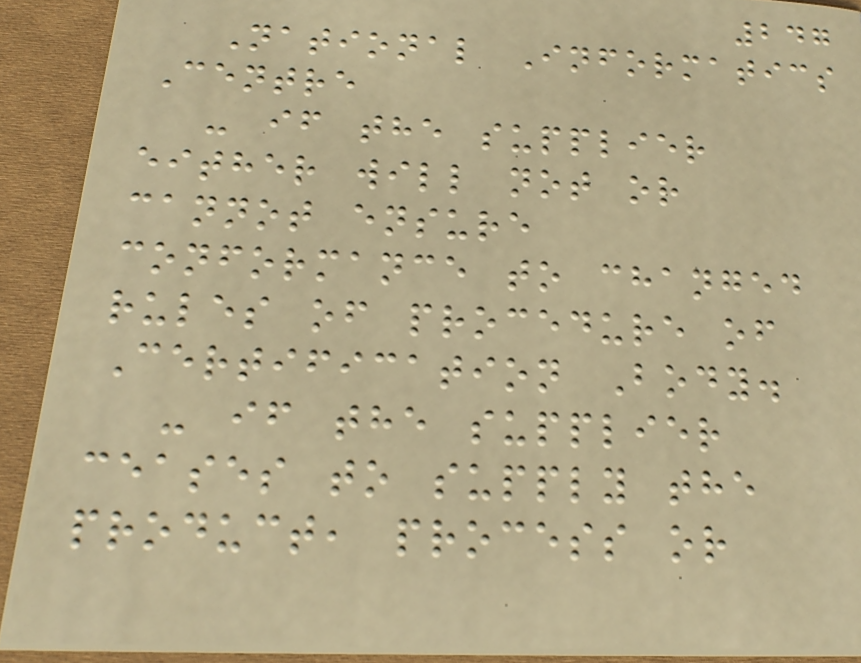247
National Informatics
Centre
- if the supplier
either will not or
cannot ensure
conformance to changed
rules of procedure of
Certification Body.
- if the supplier
ceases to supply the
product, process or
